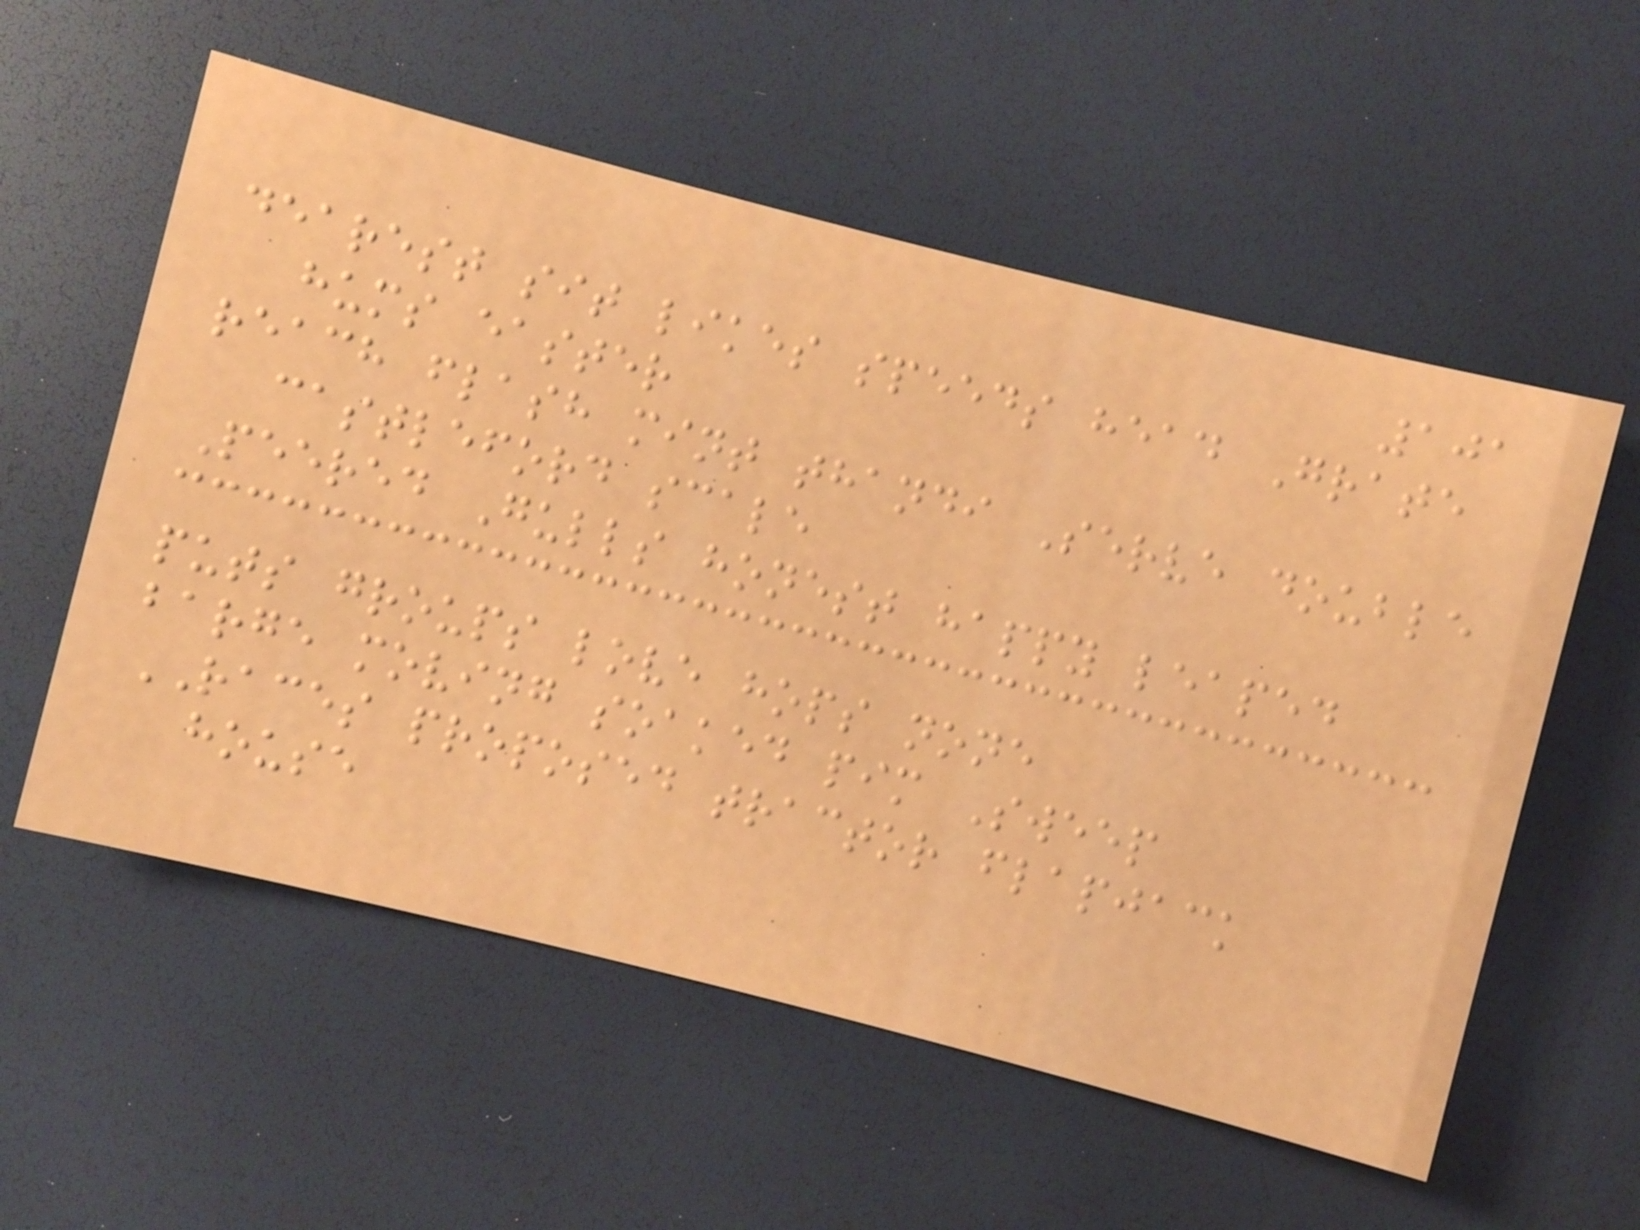101
dearest sit likes speeds head Grate
hums easter
reach flash mint thandi Serve double
castleford scale
Peered Gulls honest happy leaped
puts groups love hops none
barge moving soaked pim Sweep
RACES proposed tractor flapjack
house
